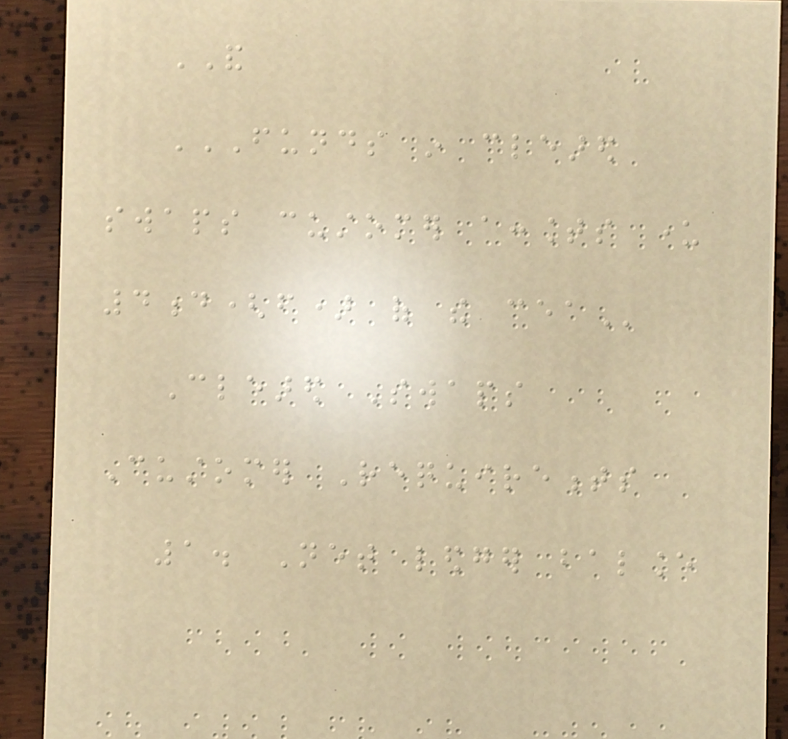AND
FUNDS IN CLEARED
SWAPS CUSTOMER ACCOUNTS UNDER
4D(F) OF THE CEA
Cleared Swaps
Customer Requirements
1. Net ledger balance
